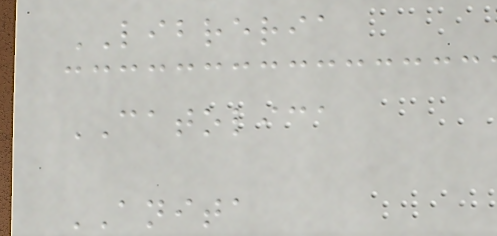LIBRERIA
CATOLICA
ANITA
